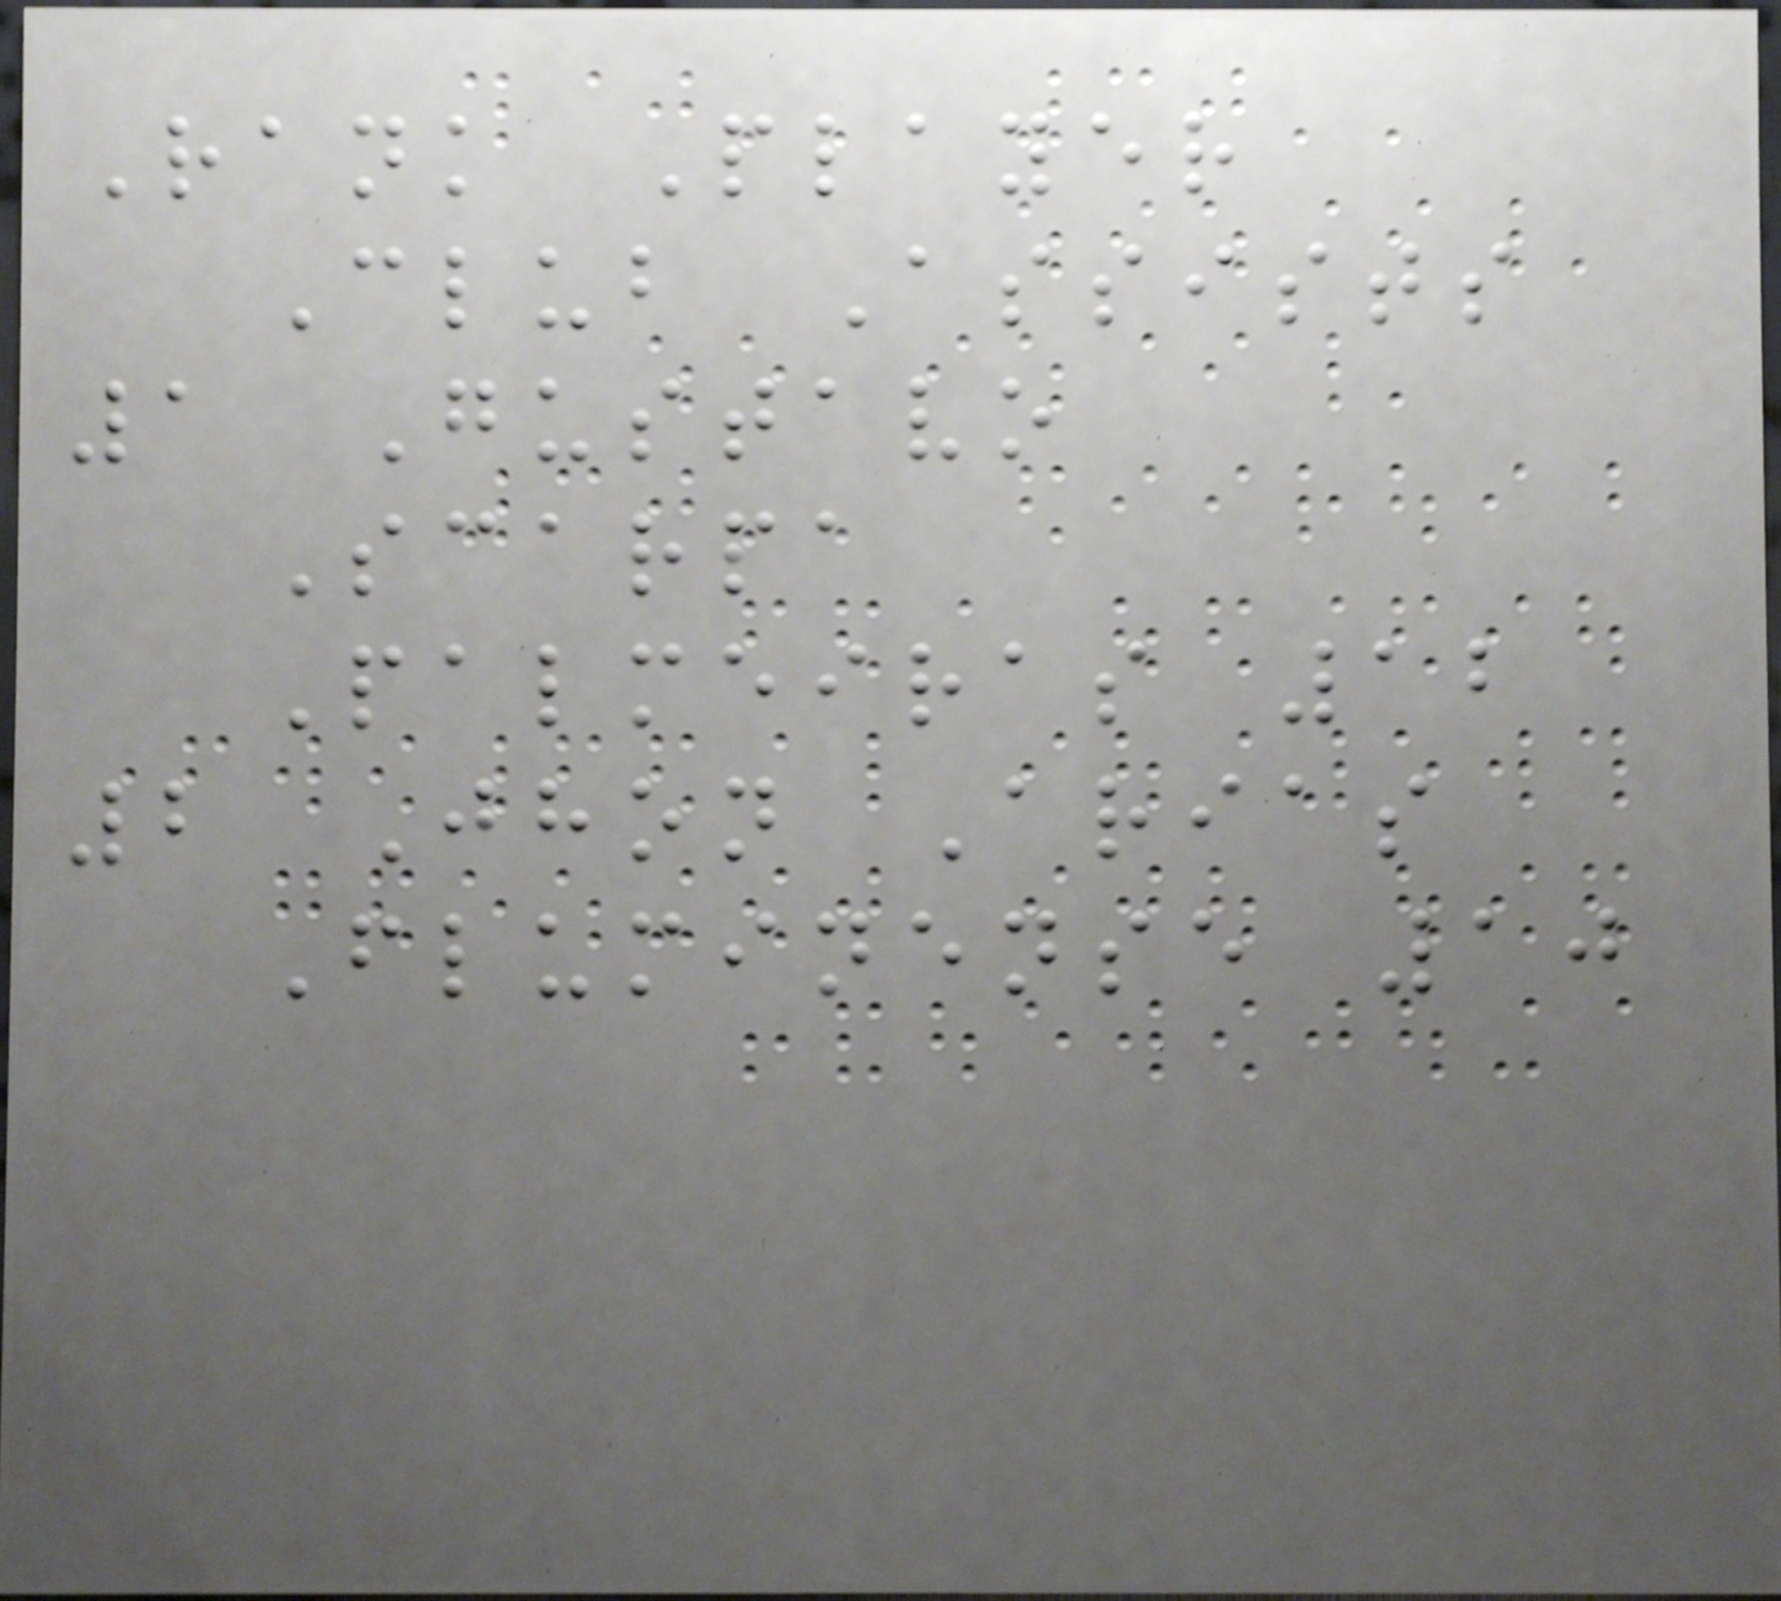Rank Player
Club Assists
1 Gustavo
Scarpa
Palmeiras 12
2 Jhon Arias
Fluminense 10
